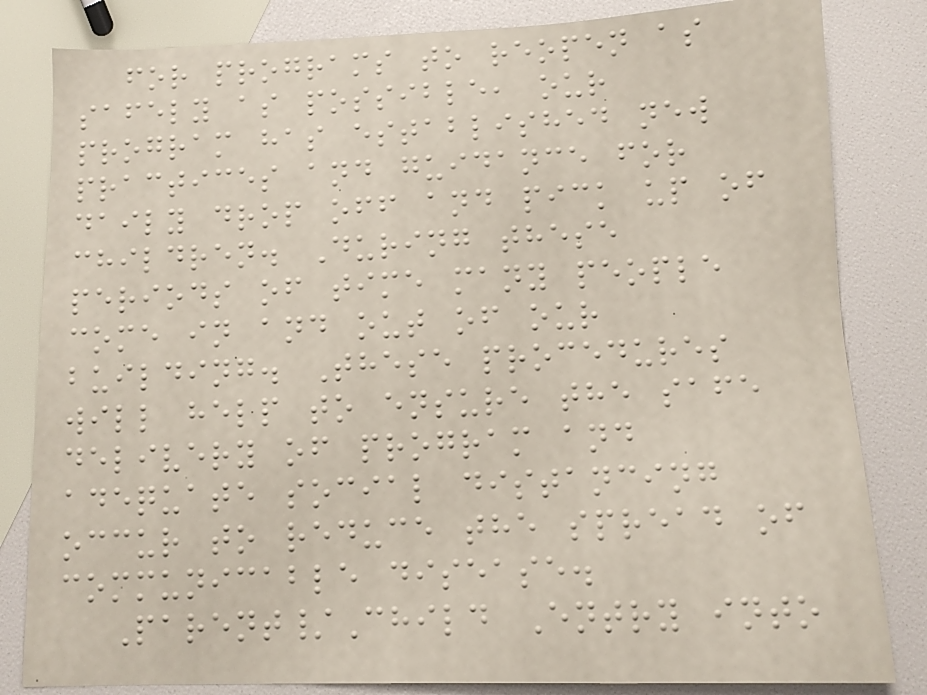for programs to reopen as
safely as possible, our
program has established new
practices and guidance for
daily drop off and pick up of
children. During these
periods of time many people
come in and out of our
building. These procedures
will help to ensure the safe
delivery of program and
adequate social distancing
occur to reduce the spread of
communicable disease.
Parent/Child Entry into
